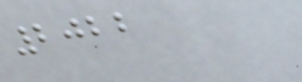2022
